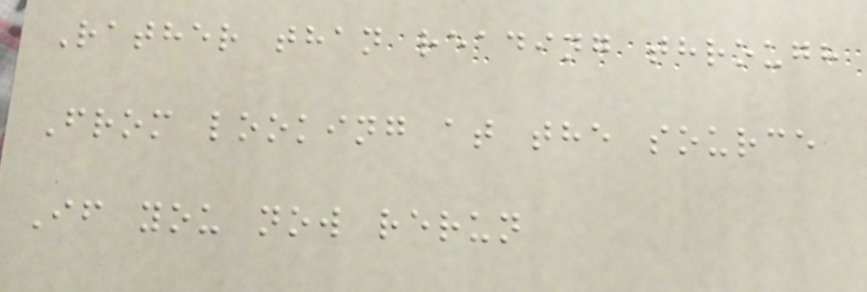Rather than reading through
From looking at the source
If you now rerun
